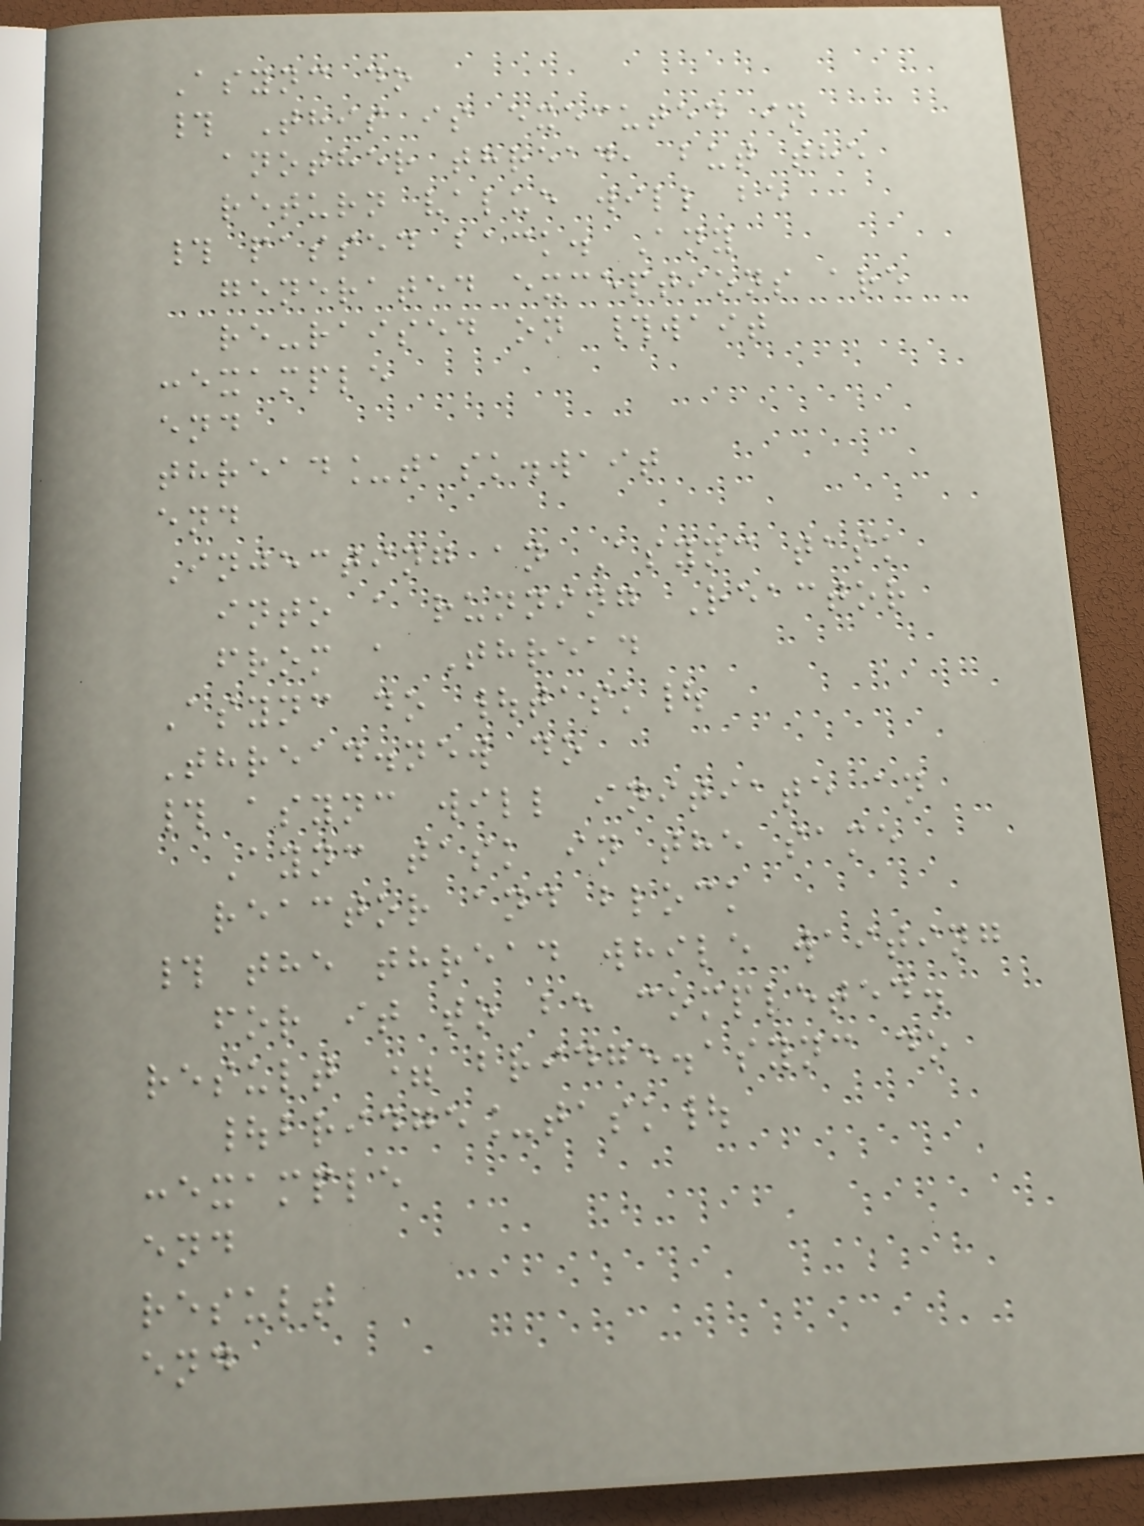Async do
# This is executed in
another thread, but the
return value will be
# passed back. Any
generated exceptions are
re-raised on #wait
:example
end
thread_task.wait
end
Injecting an Async task
into a running Reactor
from a Thread
Async do |task|
Thread.new do
# async will initiate an
Aync task in the same
reactor and block
# the thread while waiting
for it to be completed.
result = bridge.async do
|bridge_task|
:example
end
result
end
